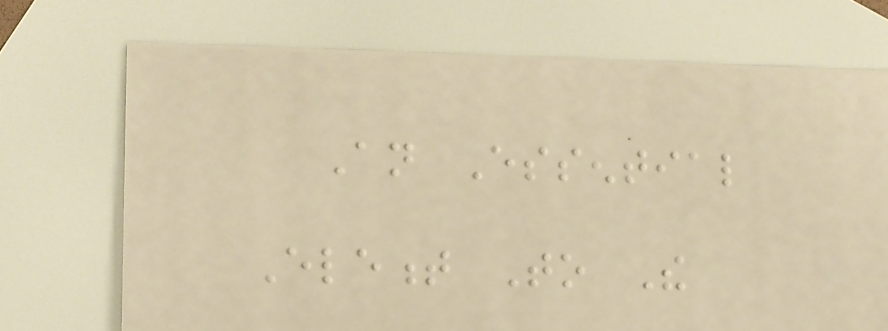An Essential
Element To The
